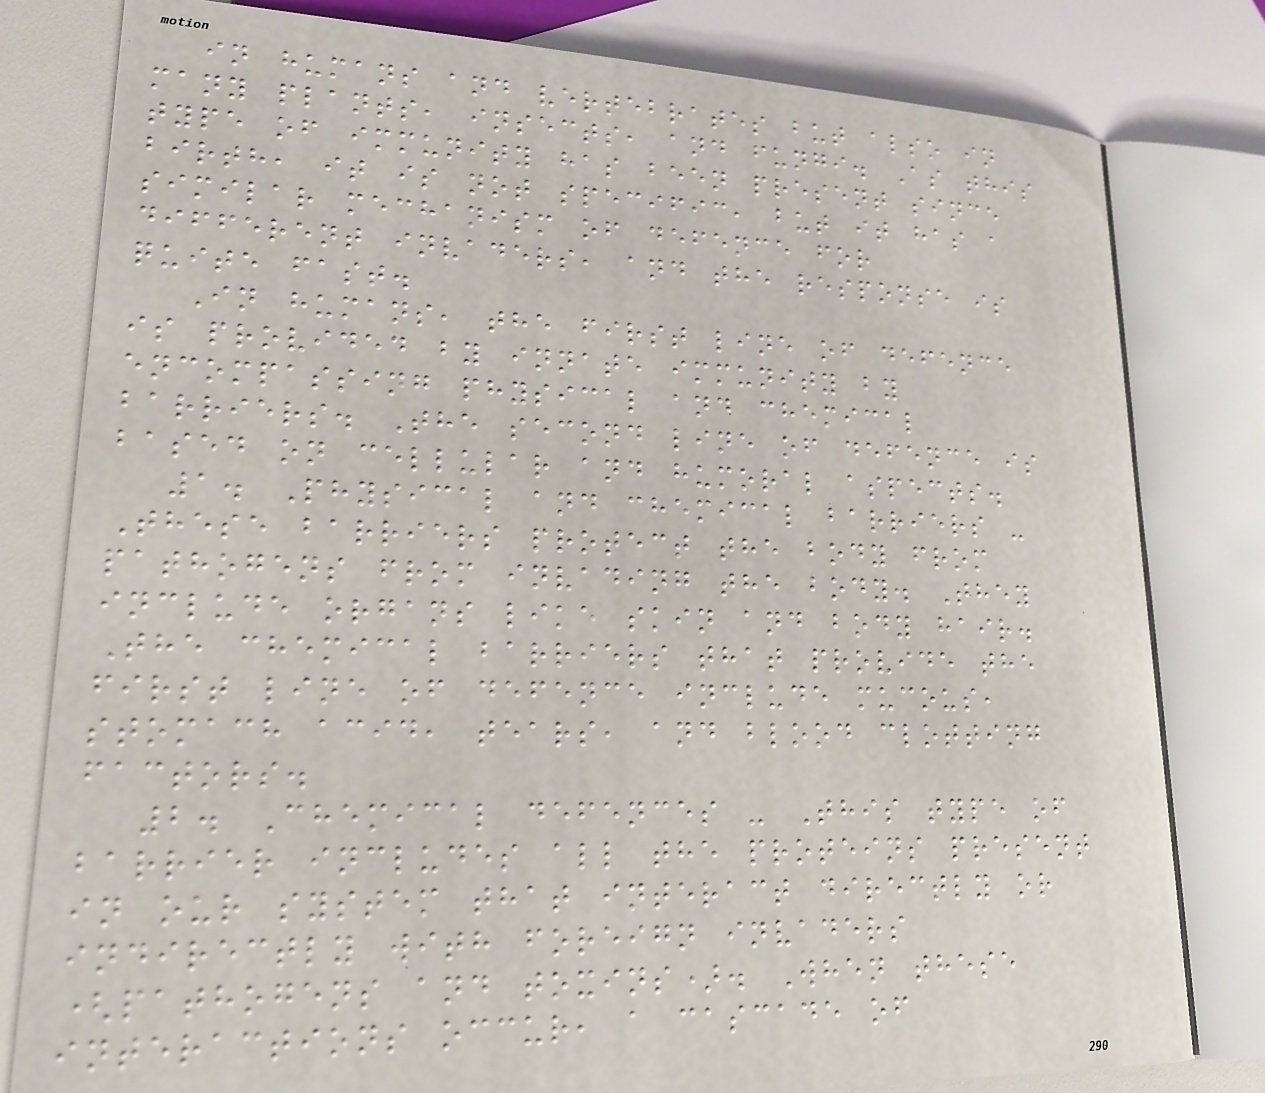in humans and vertebrates but also in
many plants, insects, and fungi. As this
type of immunity has been present since
birth, it is not specific, but it has a
similar mechanism of defence for
different invaders, and the response is
quite fast.
In humans, the first line of defence
is provided by innate immunity by
encompassing physical and chemical
barriers. The second line of defence is
based on cellular and humoral aspects.
1. Physical and chemical barriers -
These barriers protect the body from
pathogens from invading the body. They
include organs like skin and body hair.
The chemical barriers that provide the
first line of defence include mucous,
stomach acid, tears, and blood clotting
factors.
2. Chemical defences - This type of
barrier includes all the proteins present
in our system that interact directly or
indirectly with foreign invaders
(pathogens and toxins). When these
interactions occur, a cascade of
